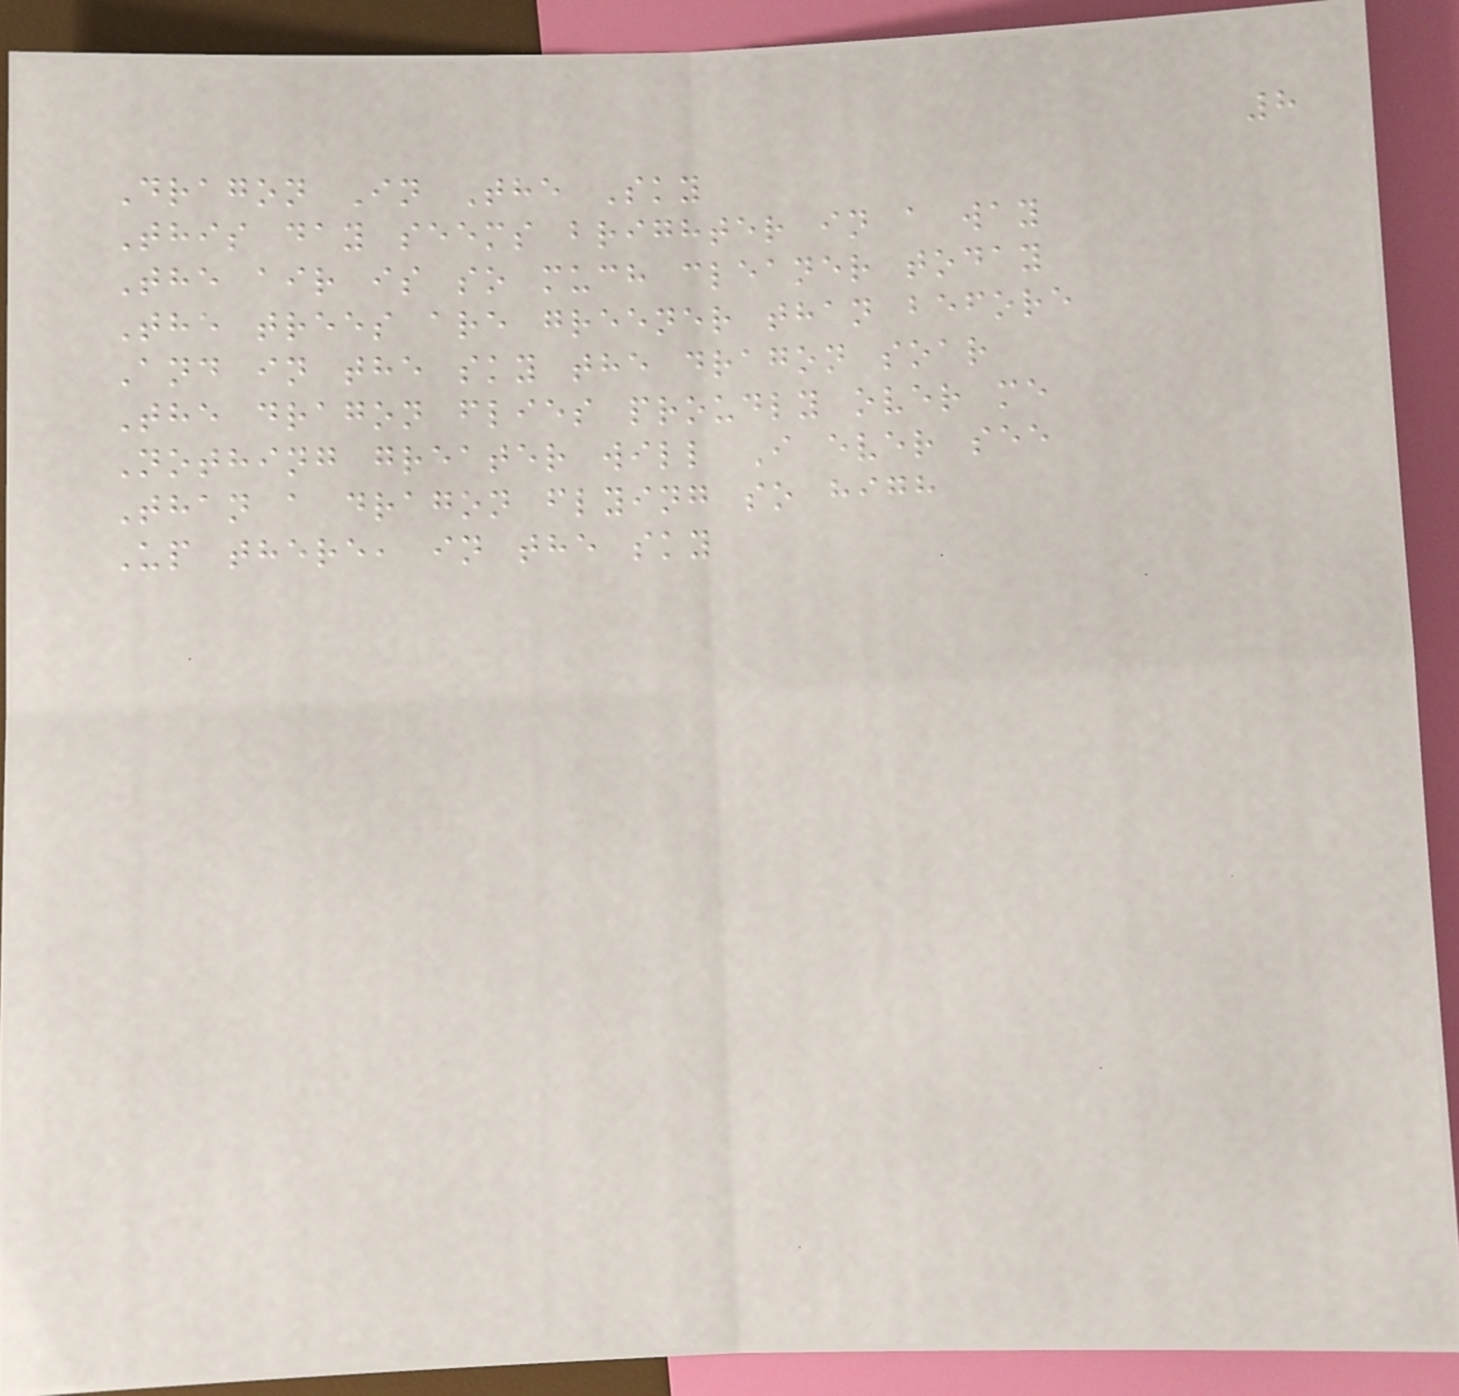8
Dragon In The Sky
This day seems brighter in a way
The air is so much cleaner today
The trees are greener than before
And in the sky the dragon soar
The dragon flies proudly over me
Nothing greater will I ever see
Than a dragon flying so high
Up there, in the sky
